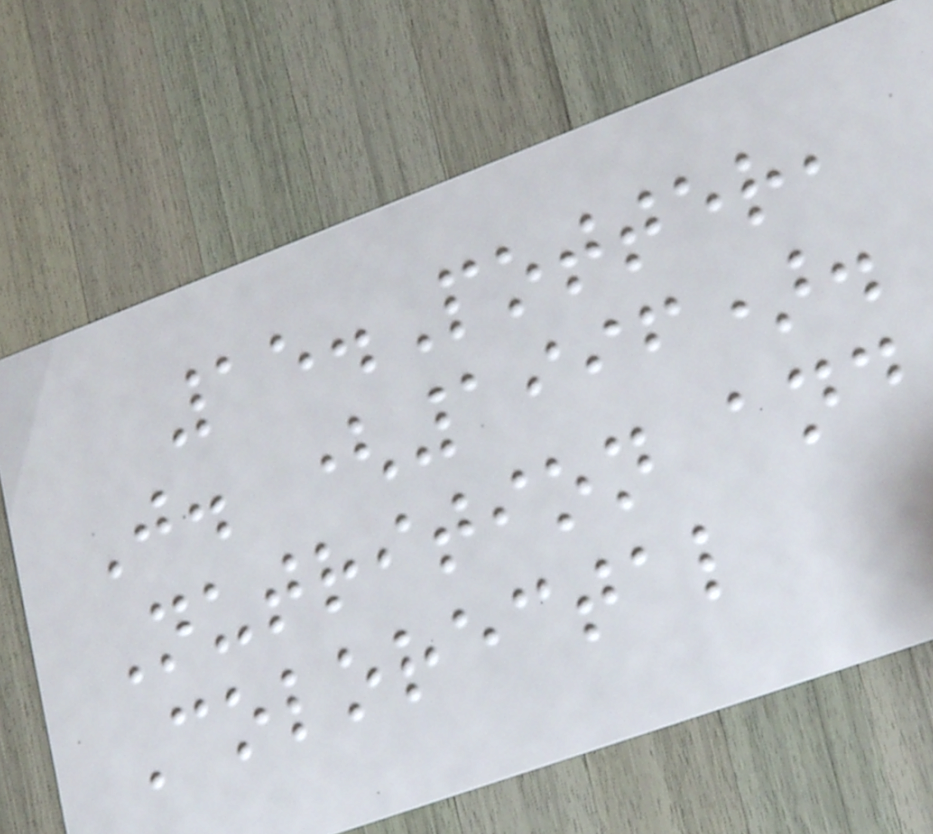15.Potter,
J. (1996).
Nutrition and
Colorectal
